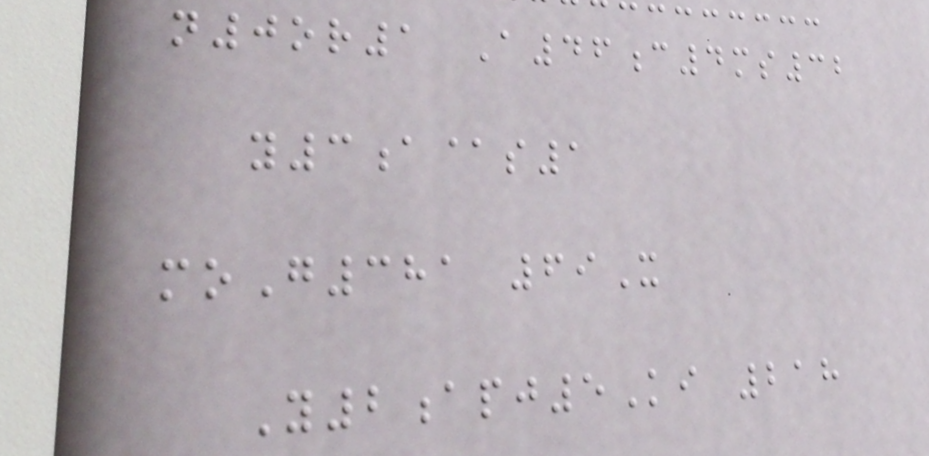n0or1 A46c4ms32
y3a@s1
moG381 69X
Y2apj5Ki 218
